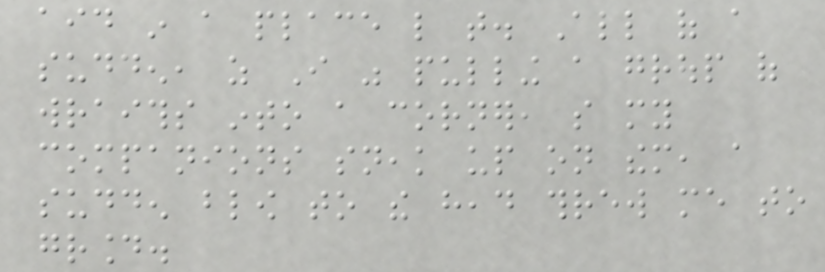aid in a place like that. All of a
sudden, as I was pulling a group of
wraiths into a corner, so my
companions sneak up on them, a
sudden blow to the head threw me to
ground.
